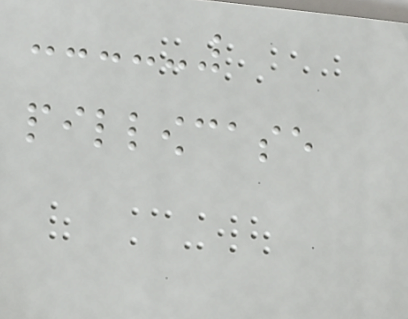pillowcase
